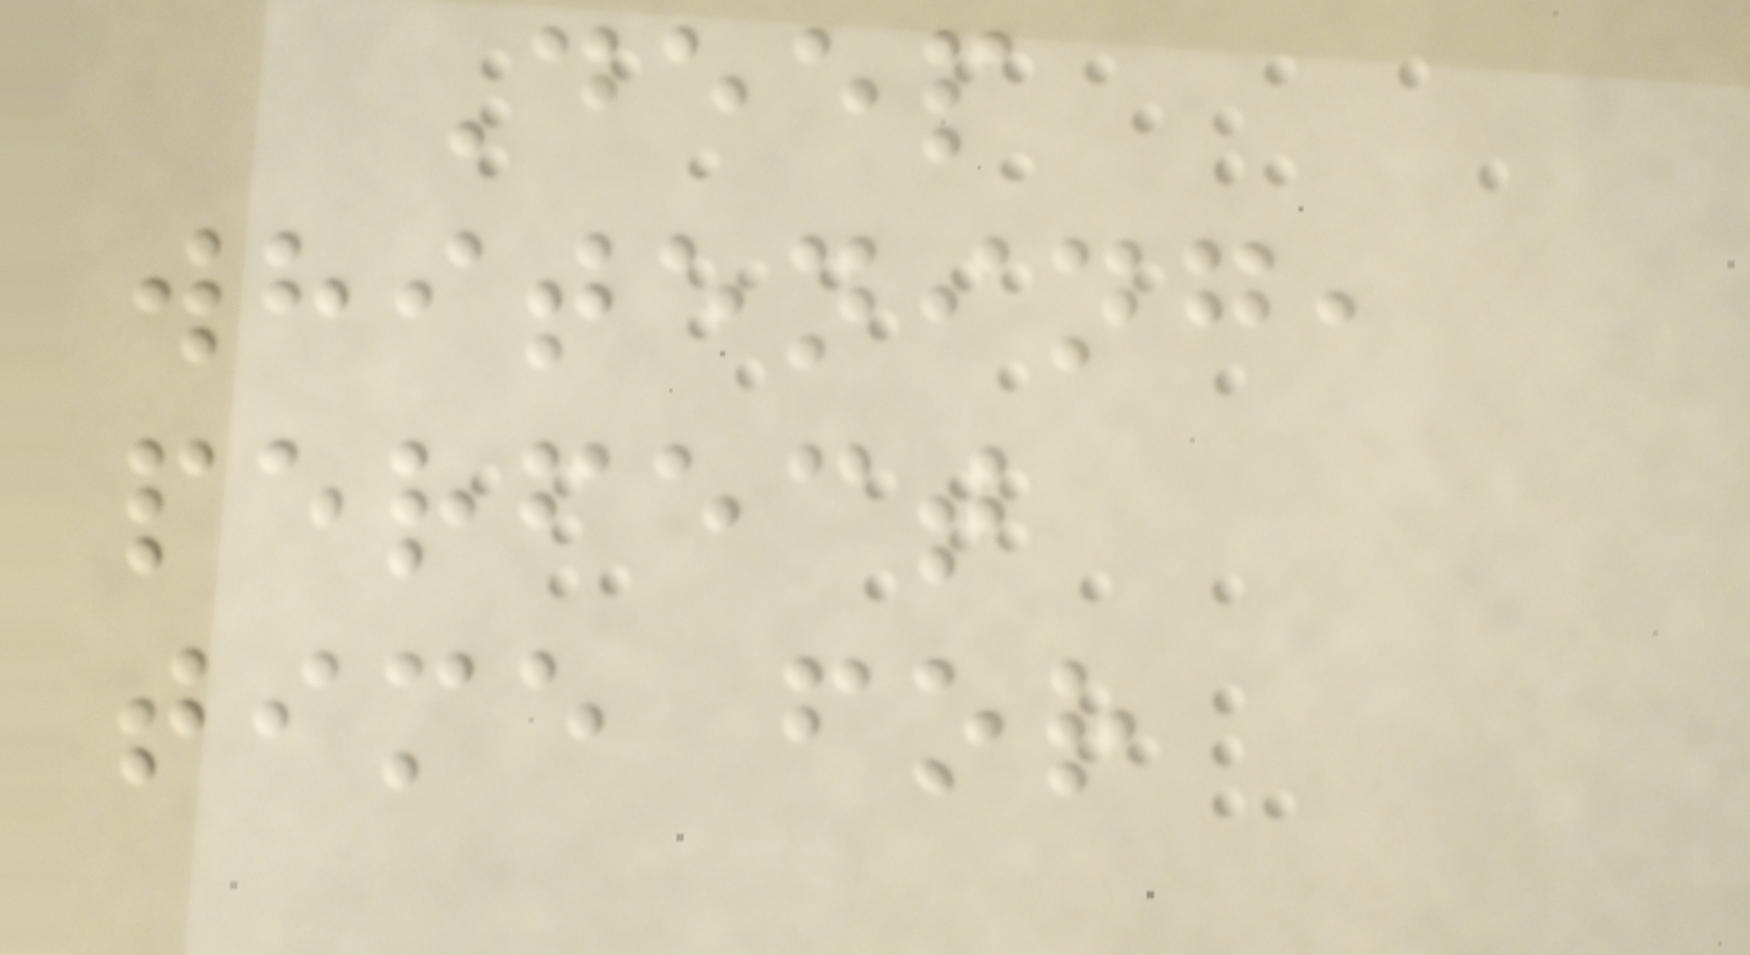Deep
whitening,
perfect
time for
